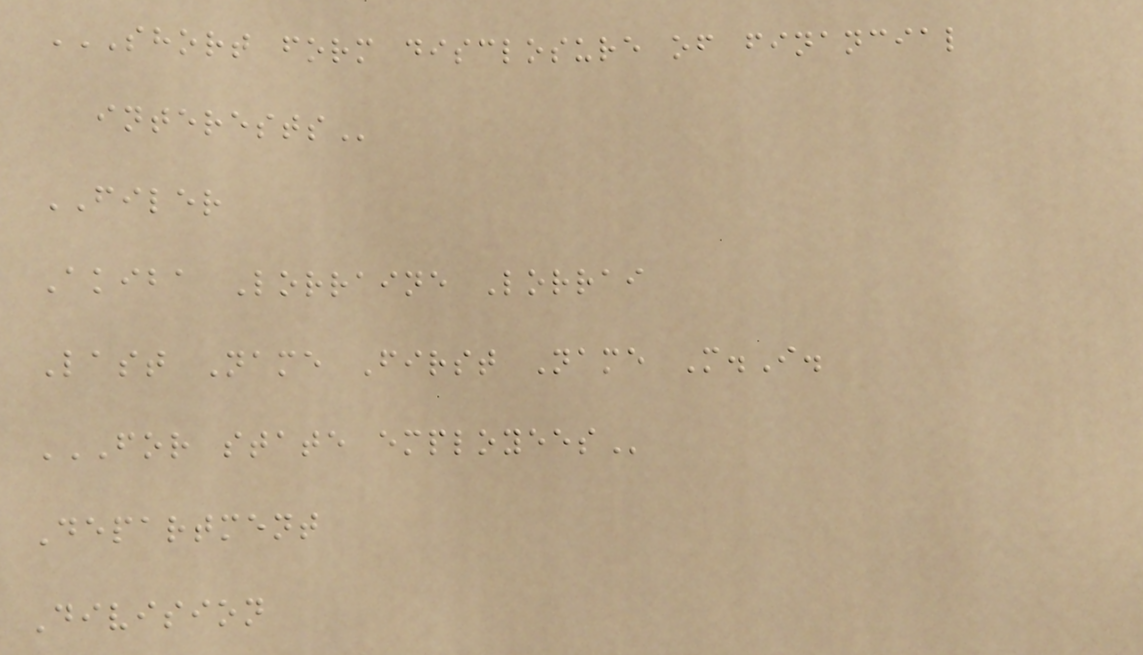SHORT FORM DISCLOSURE OF FINANCIAL
INTERESTS
FILER
Akiba Lorraine Lorrai
Last Name First Name M.I.
FOR STATE EMPLOYEES
Department
Division
